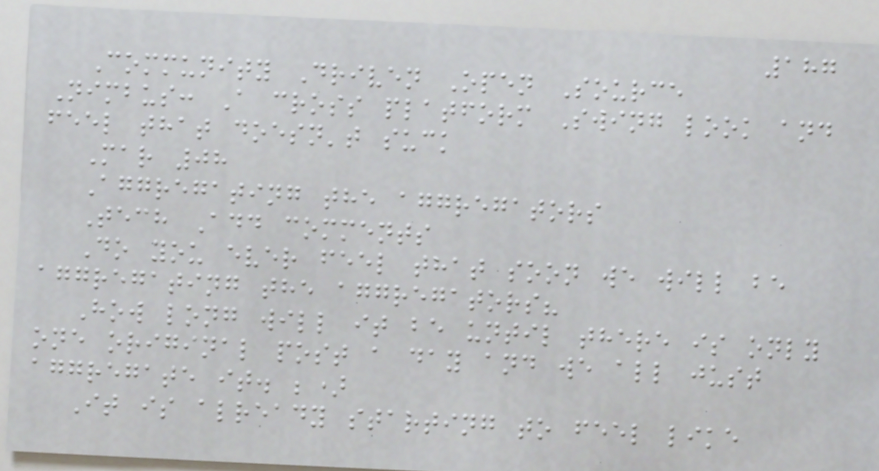187
Community Driven Open Source
Nimbus: A cross platform Swing look and
feel that doesn't suck
Mar 08
Aggregating the aggregators
Tech Add comments
Do you ever feel that soon we will be
aggregating the aggregators?
How long will it be until there is only
one original post a day and we all just
aggregate it. ;)
It is already starting to feel like
